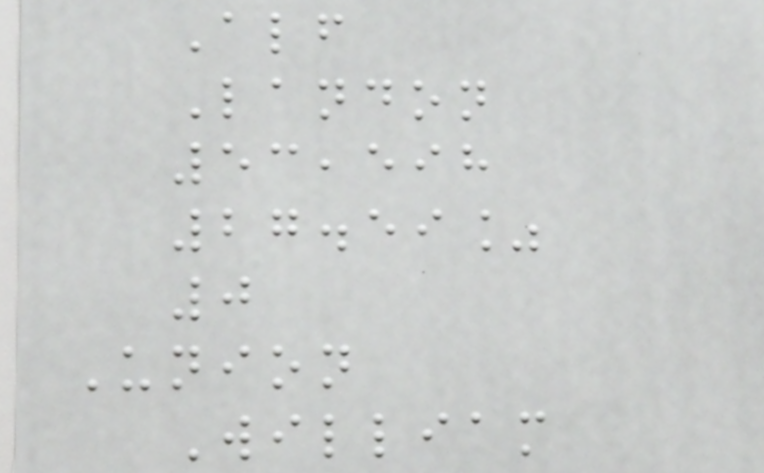Alf
Landon
53,598
27.59%
0
Union
William
